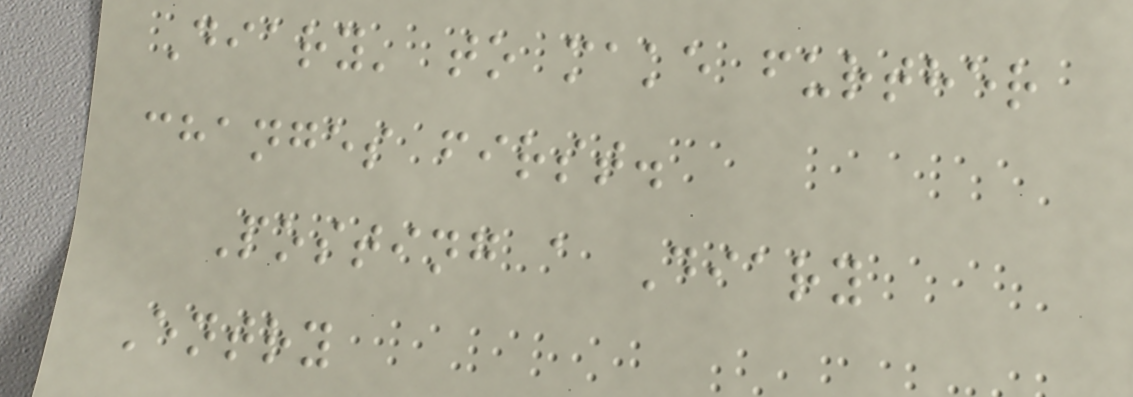Diary' to make further
changes first.
Posting a Diary
Entry
